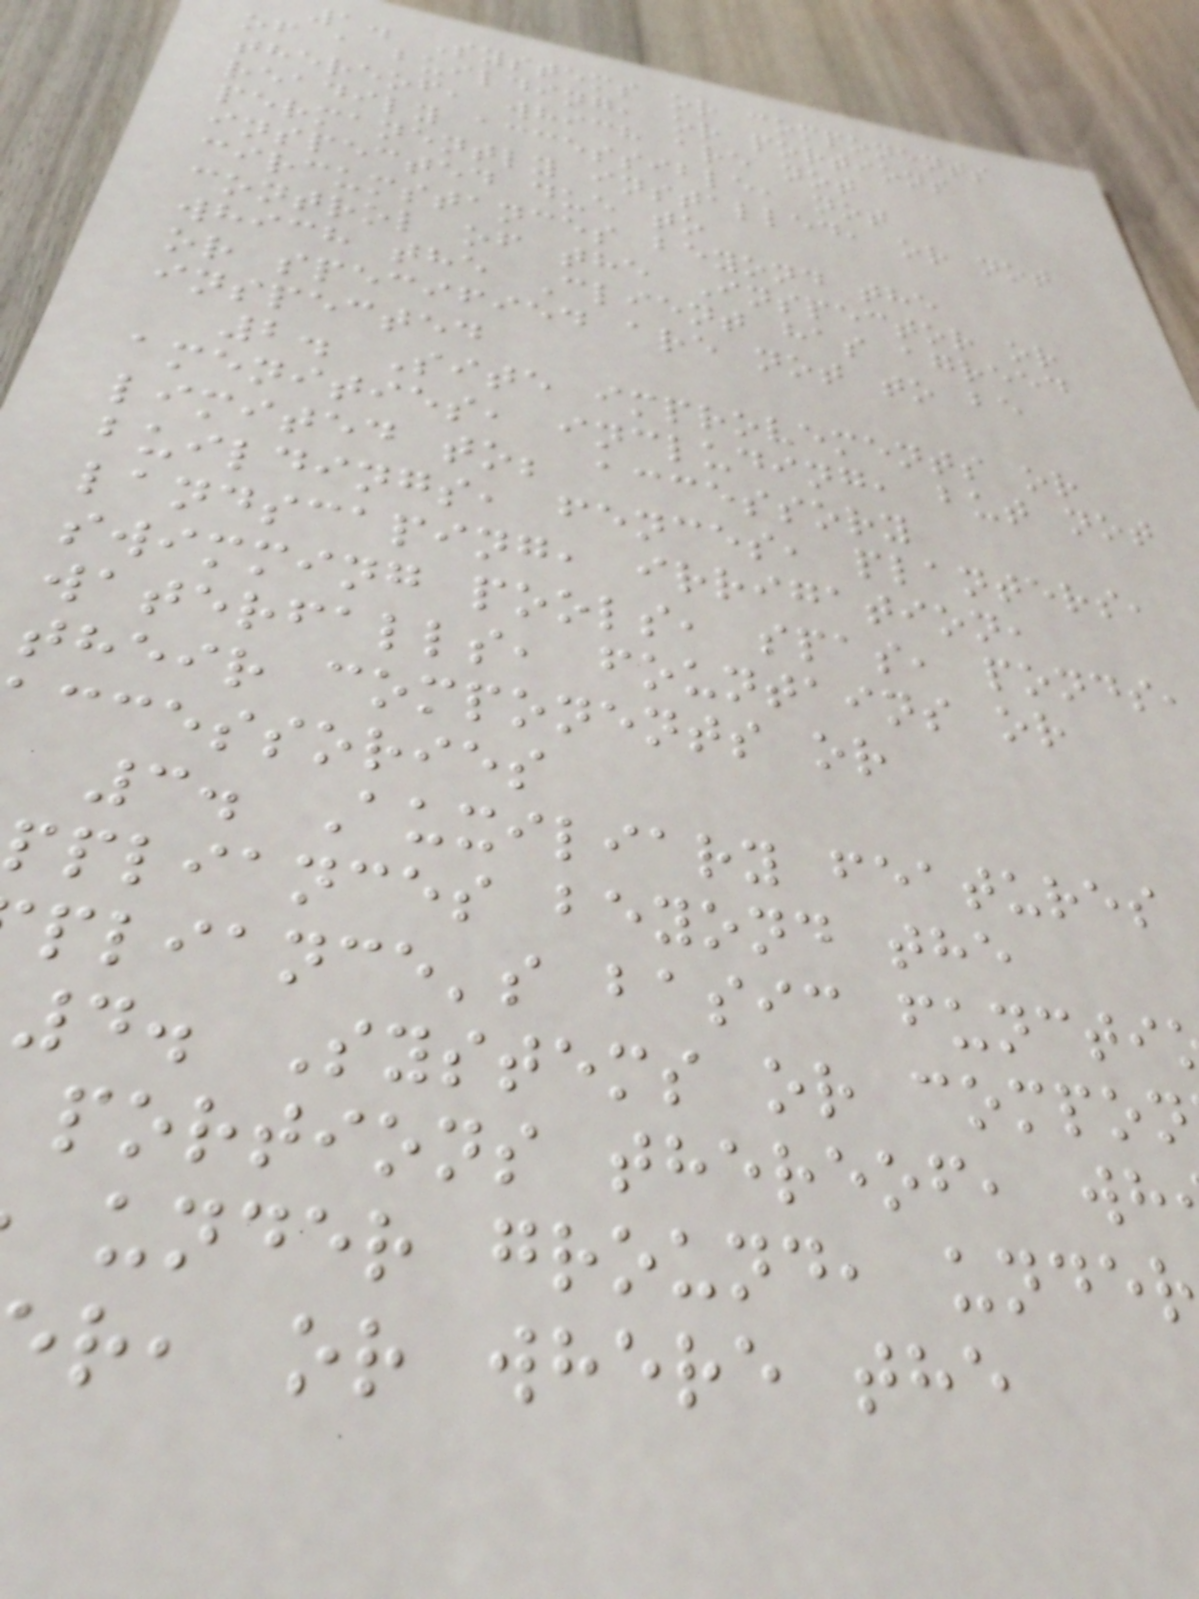1. Systems or components
of a building, or portions
thereof, which are not
readily accessible, not
permanently installed, or not
inspected due to
circumstances beyond the
control of the Inspector or
which the Client has agreed
or specified are not to be
inspected
2. Site improvements or
amenities, including, but not
limited to; accessory
buildings, fences, planters,
landscaping, irrigation,
swimming pools, spas, ponds,
waterfalls, fountains or
their components or
ccessories
3. Auxiliary features
ppliances beyond the
pliance's basic functi
4. Systems or compon
portions thereof, wh
under ground, unde
r, or where the
